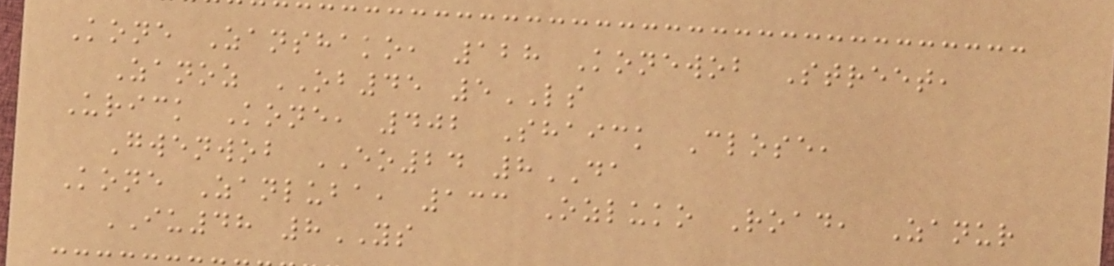Kone Zanshako, 128 Konewob Street,
Zanoz OB45 5LS
Urick Kone, 402 Shaick Close,
Gwenwob EO24 8DA
Kone Zanluba, 133 Ozluko Road, Zanur
IU48 8YS
